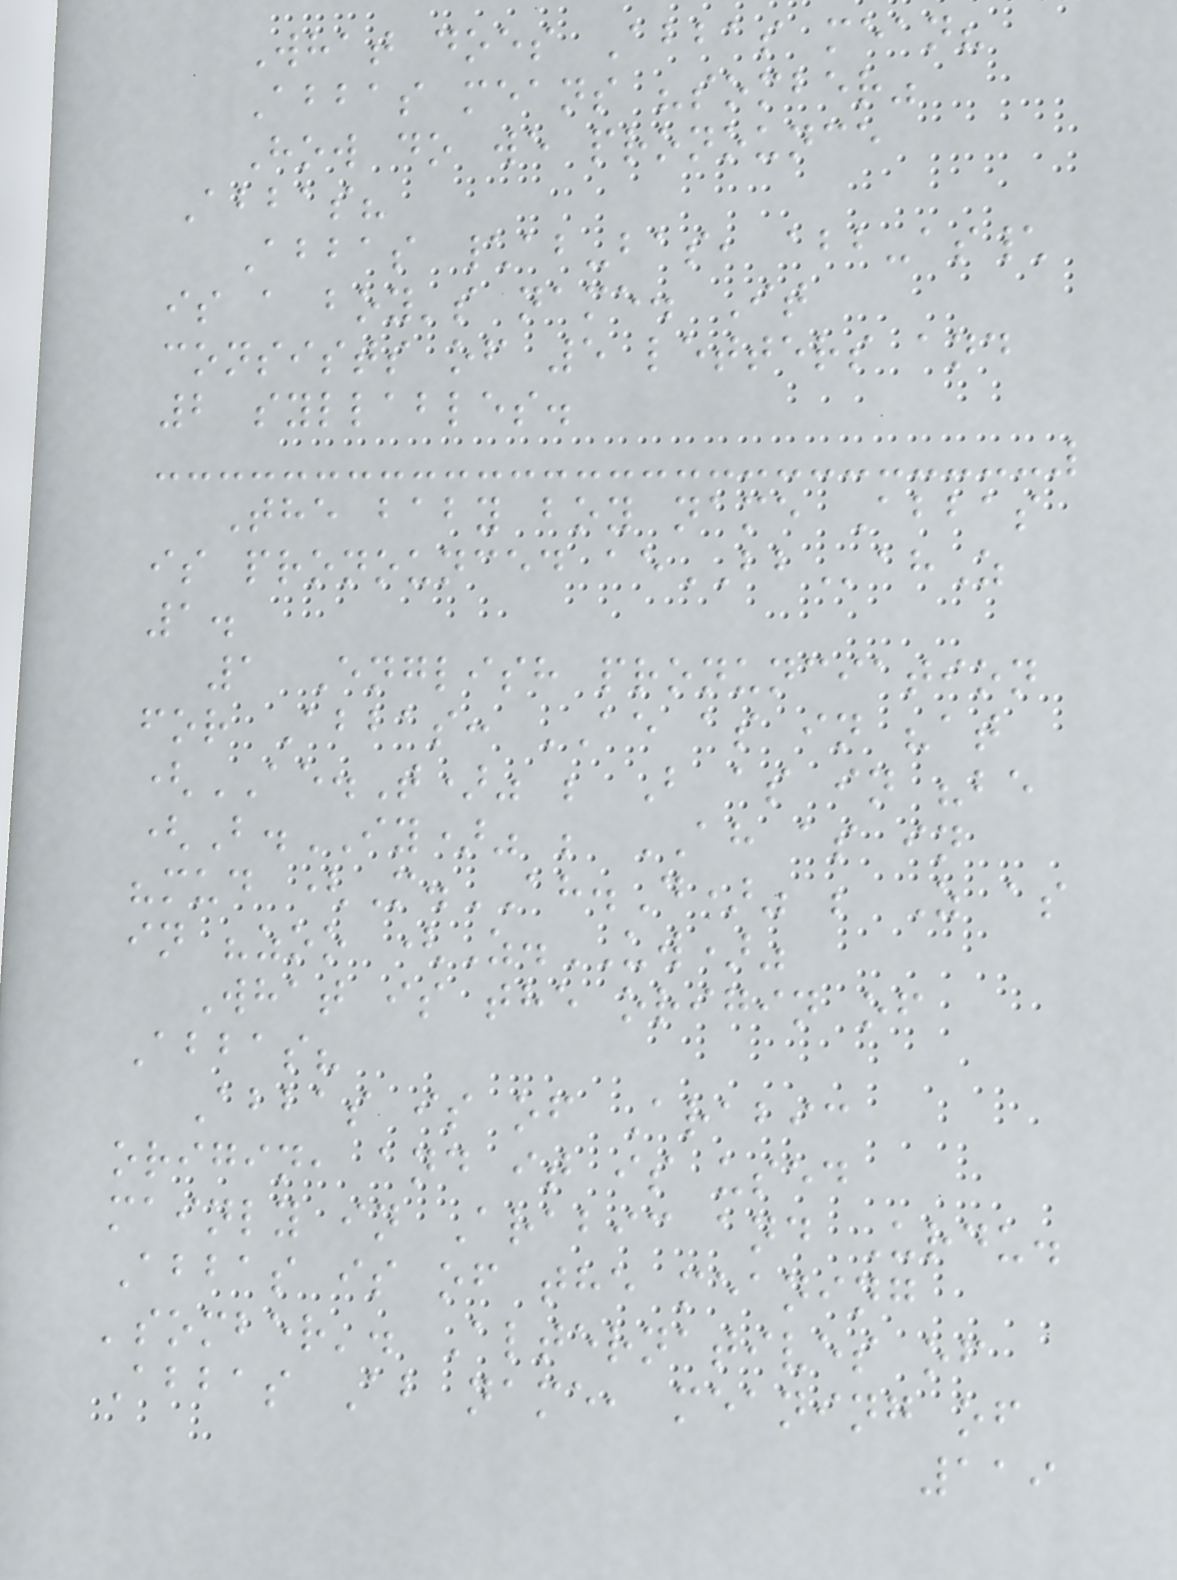What does Abbas mean?
Abbas means "somber"
How do we pronounce
Abbas?
Abbas \ab-bas, abb-as\
is a boy's name. It
consists of 5 letters and
2 syllables.
The baby boy name Abbas
is pronounced aeBBahZ
1.
1 English pronunciation
for Abbas: AE as in "at
(AE.T)" ; B as in "be
(B.IY)" ; AH as in
"mud (M.AH.D)" ; Z as
in "zoo (Z.UW)"
What is the origin of
Abbas?
Abbas is of Arabic
origin, and it is used
mainly in Arabic and Urdu.
Abbas is of the meaning
'somber'. Alternatives of
Abbas Ab name, meaning of
119
